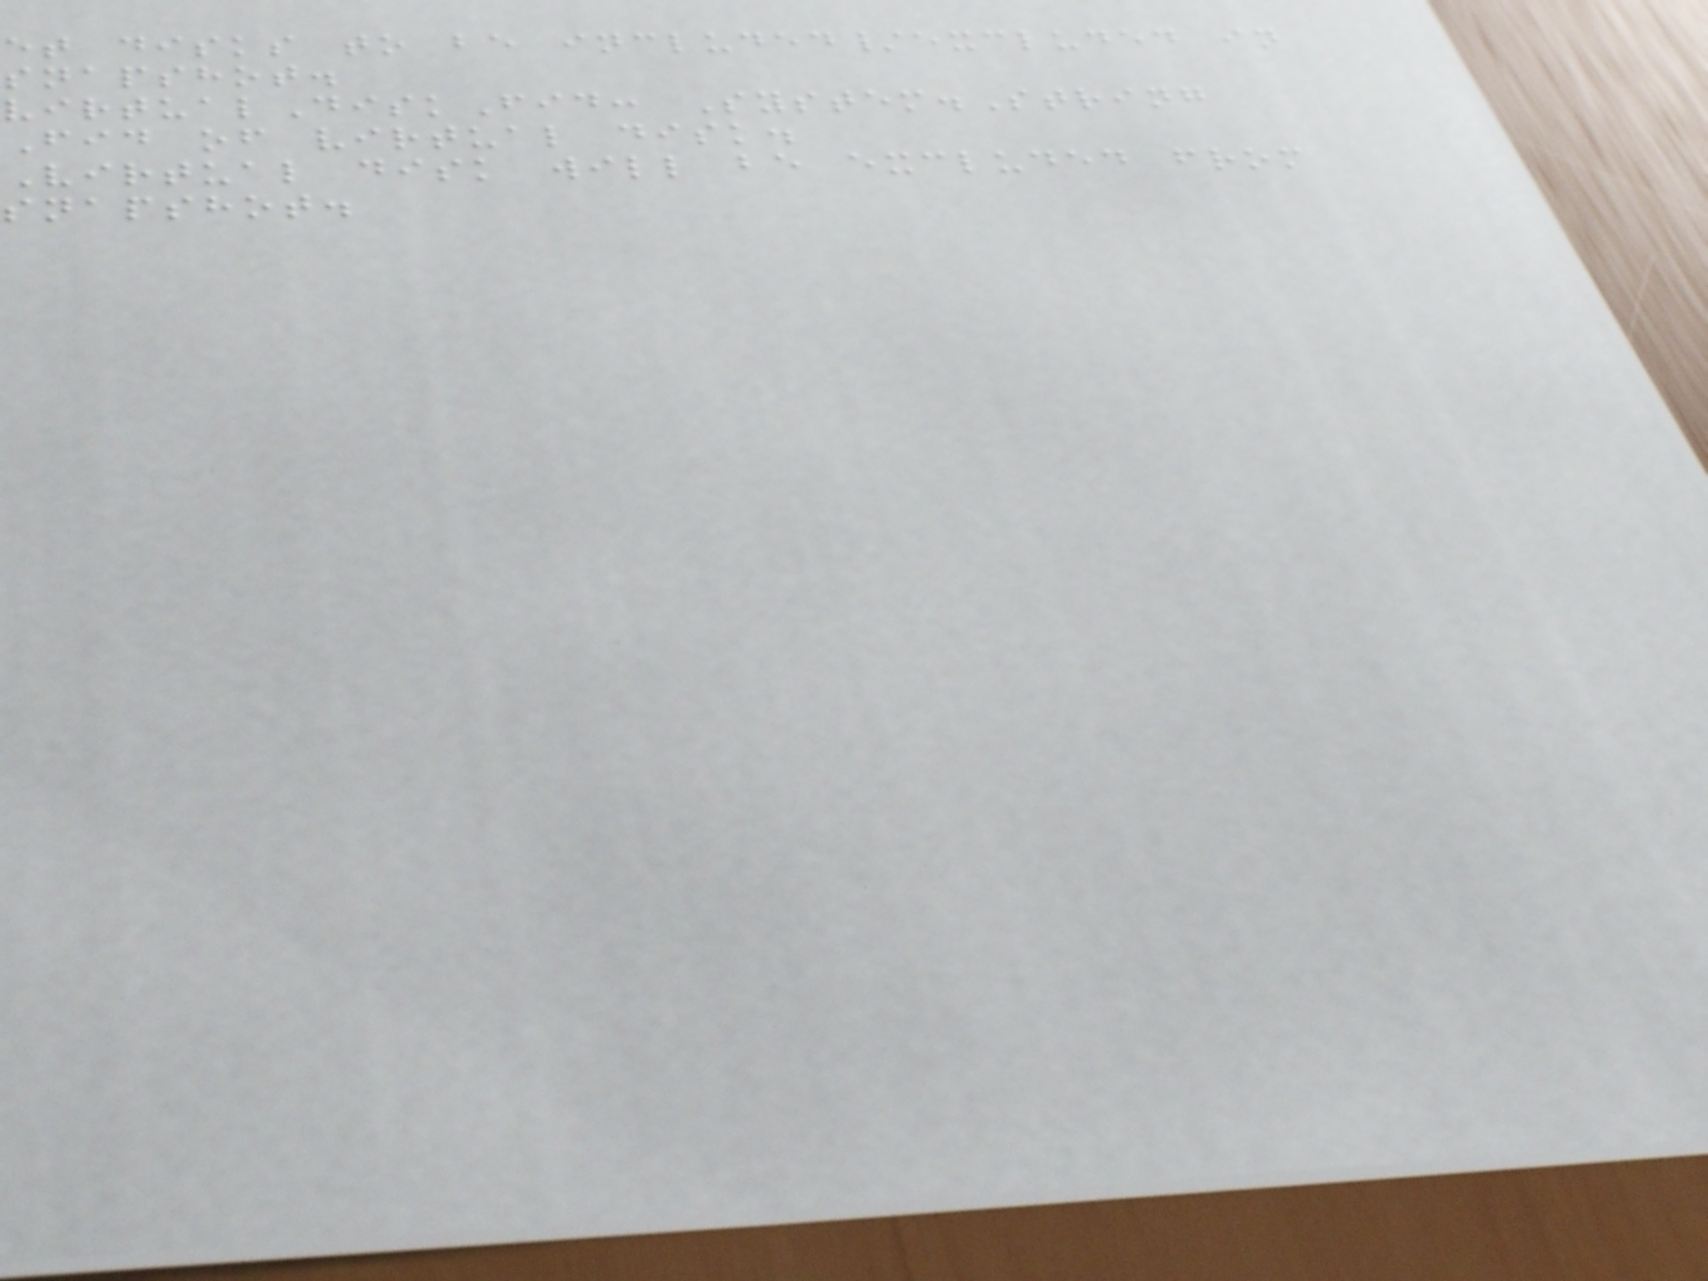et disks to be included/excluded in
snapshot.
virtualDiskFid: System.String
Fid of virtual disk.
Virtual disk will be excluded from
snapshot.
